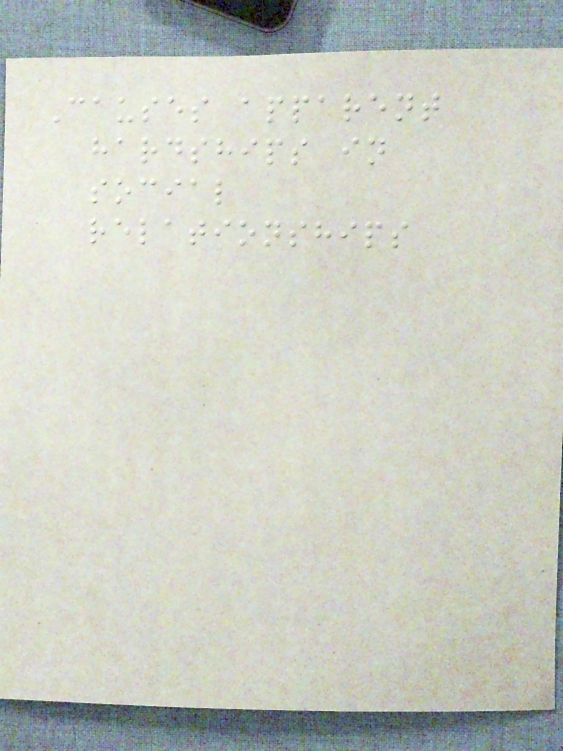Causes apparent
hardships in
social
relationships
